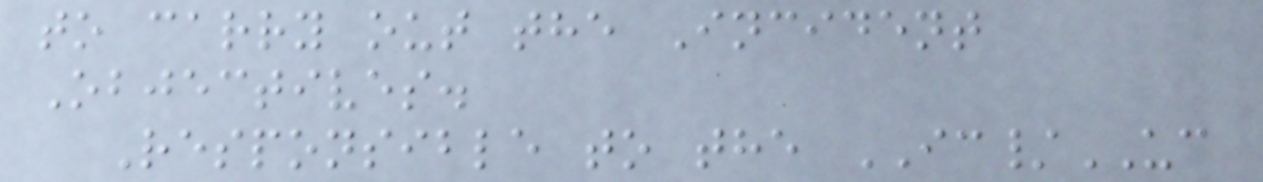to carry out the Incident
Objectives.
Responsible to the IC/UC
